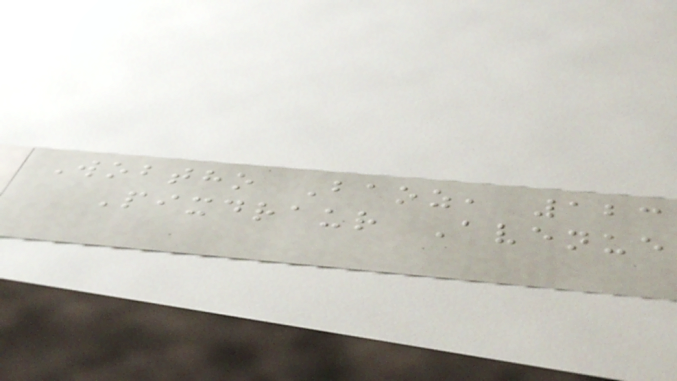Wobtho Baoz, 123
Pixdraur Avenue
